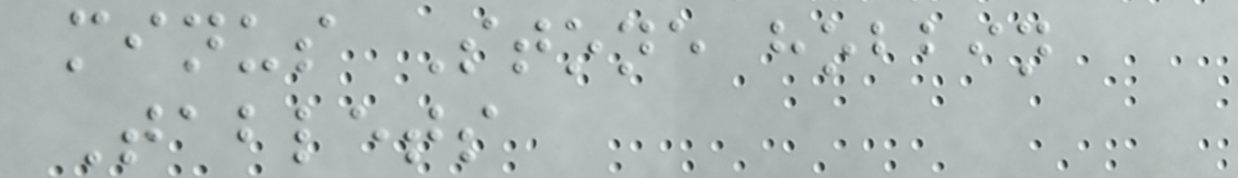minus Stone hobbin
Tablets
